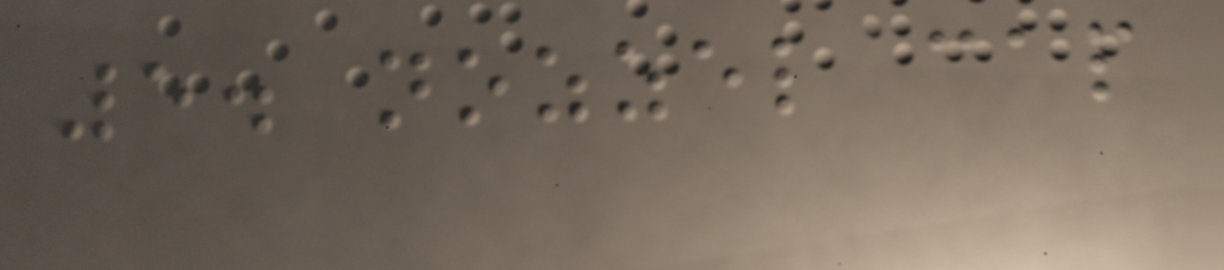5. nozzel cap
